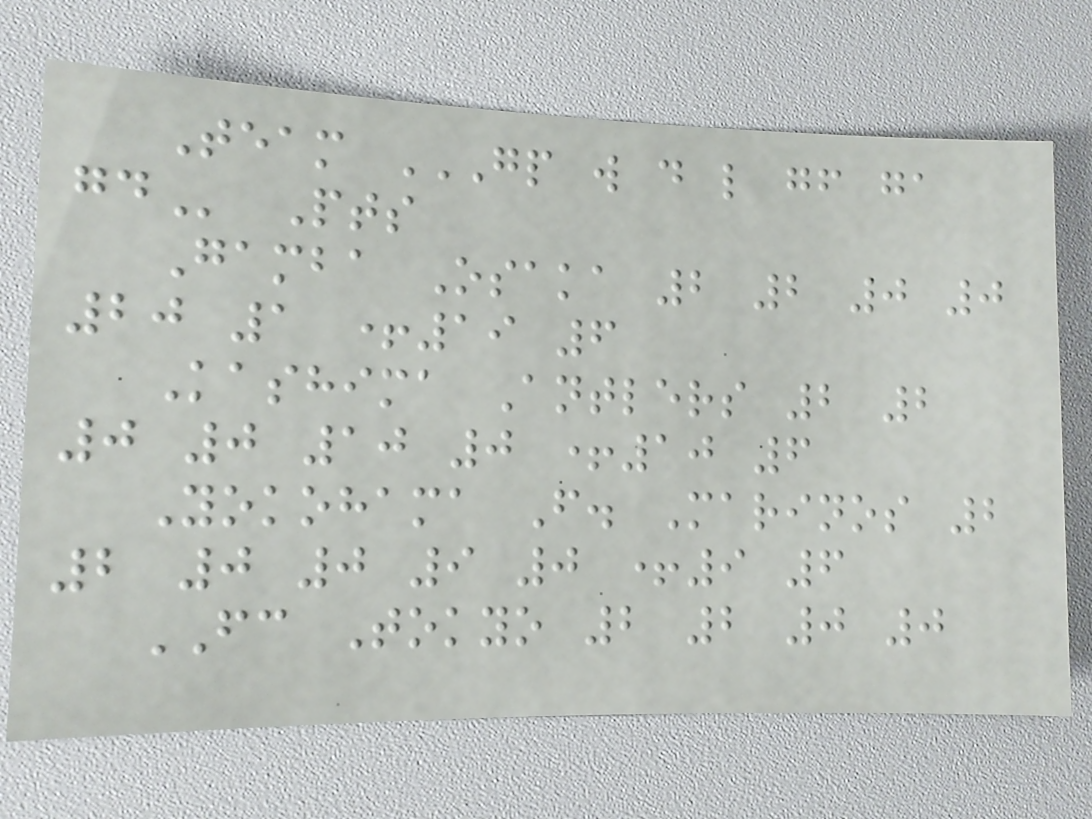Team GP W D L GF GA
GD Pts
Gamba Osaka 2 2 0 0
20 1 +19 6
Kashima Antlers 2 2
0 0 10 0 +10 6
Yokohama F. Marinos 2
2 0 0 9 0 +9 6
FC Tokyo 2 2 0 0
